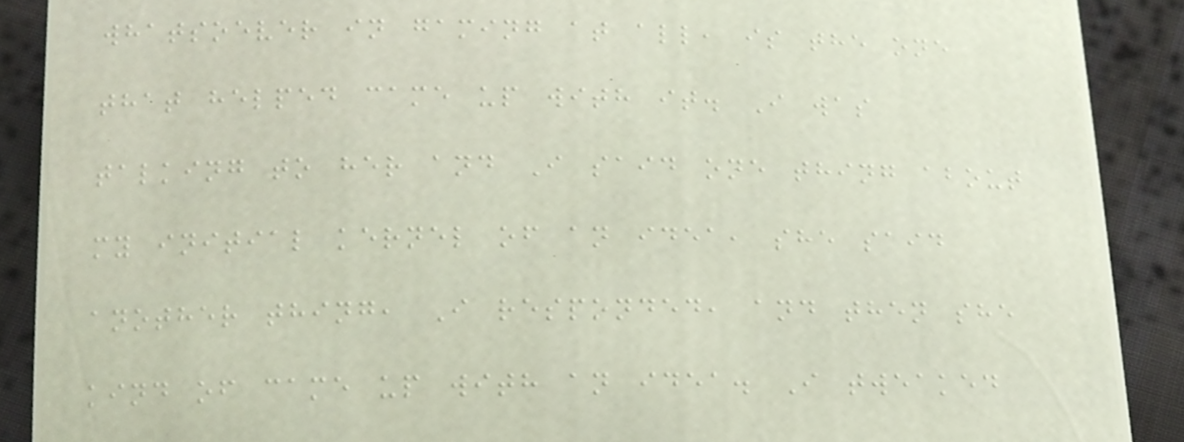whatsoever in gaming at all, is the one
that helped came up with it. I was
talking to her and I said one thing about
my initial kernel of an idea, she said
another thing, I responded, and then she
kind of came up with an idea. I tweaked
